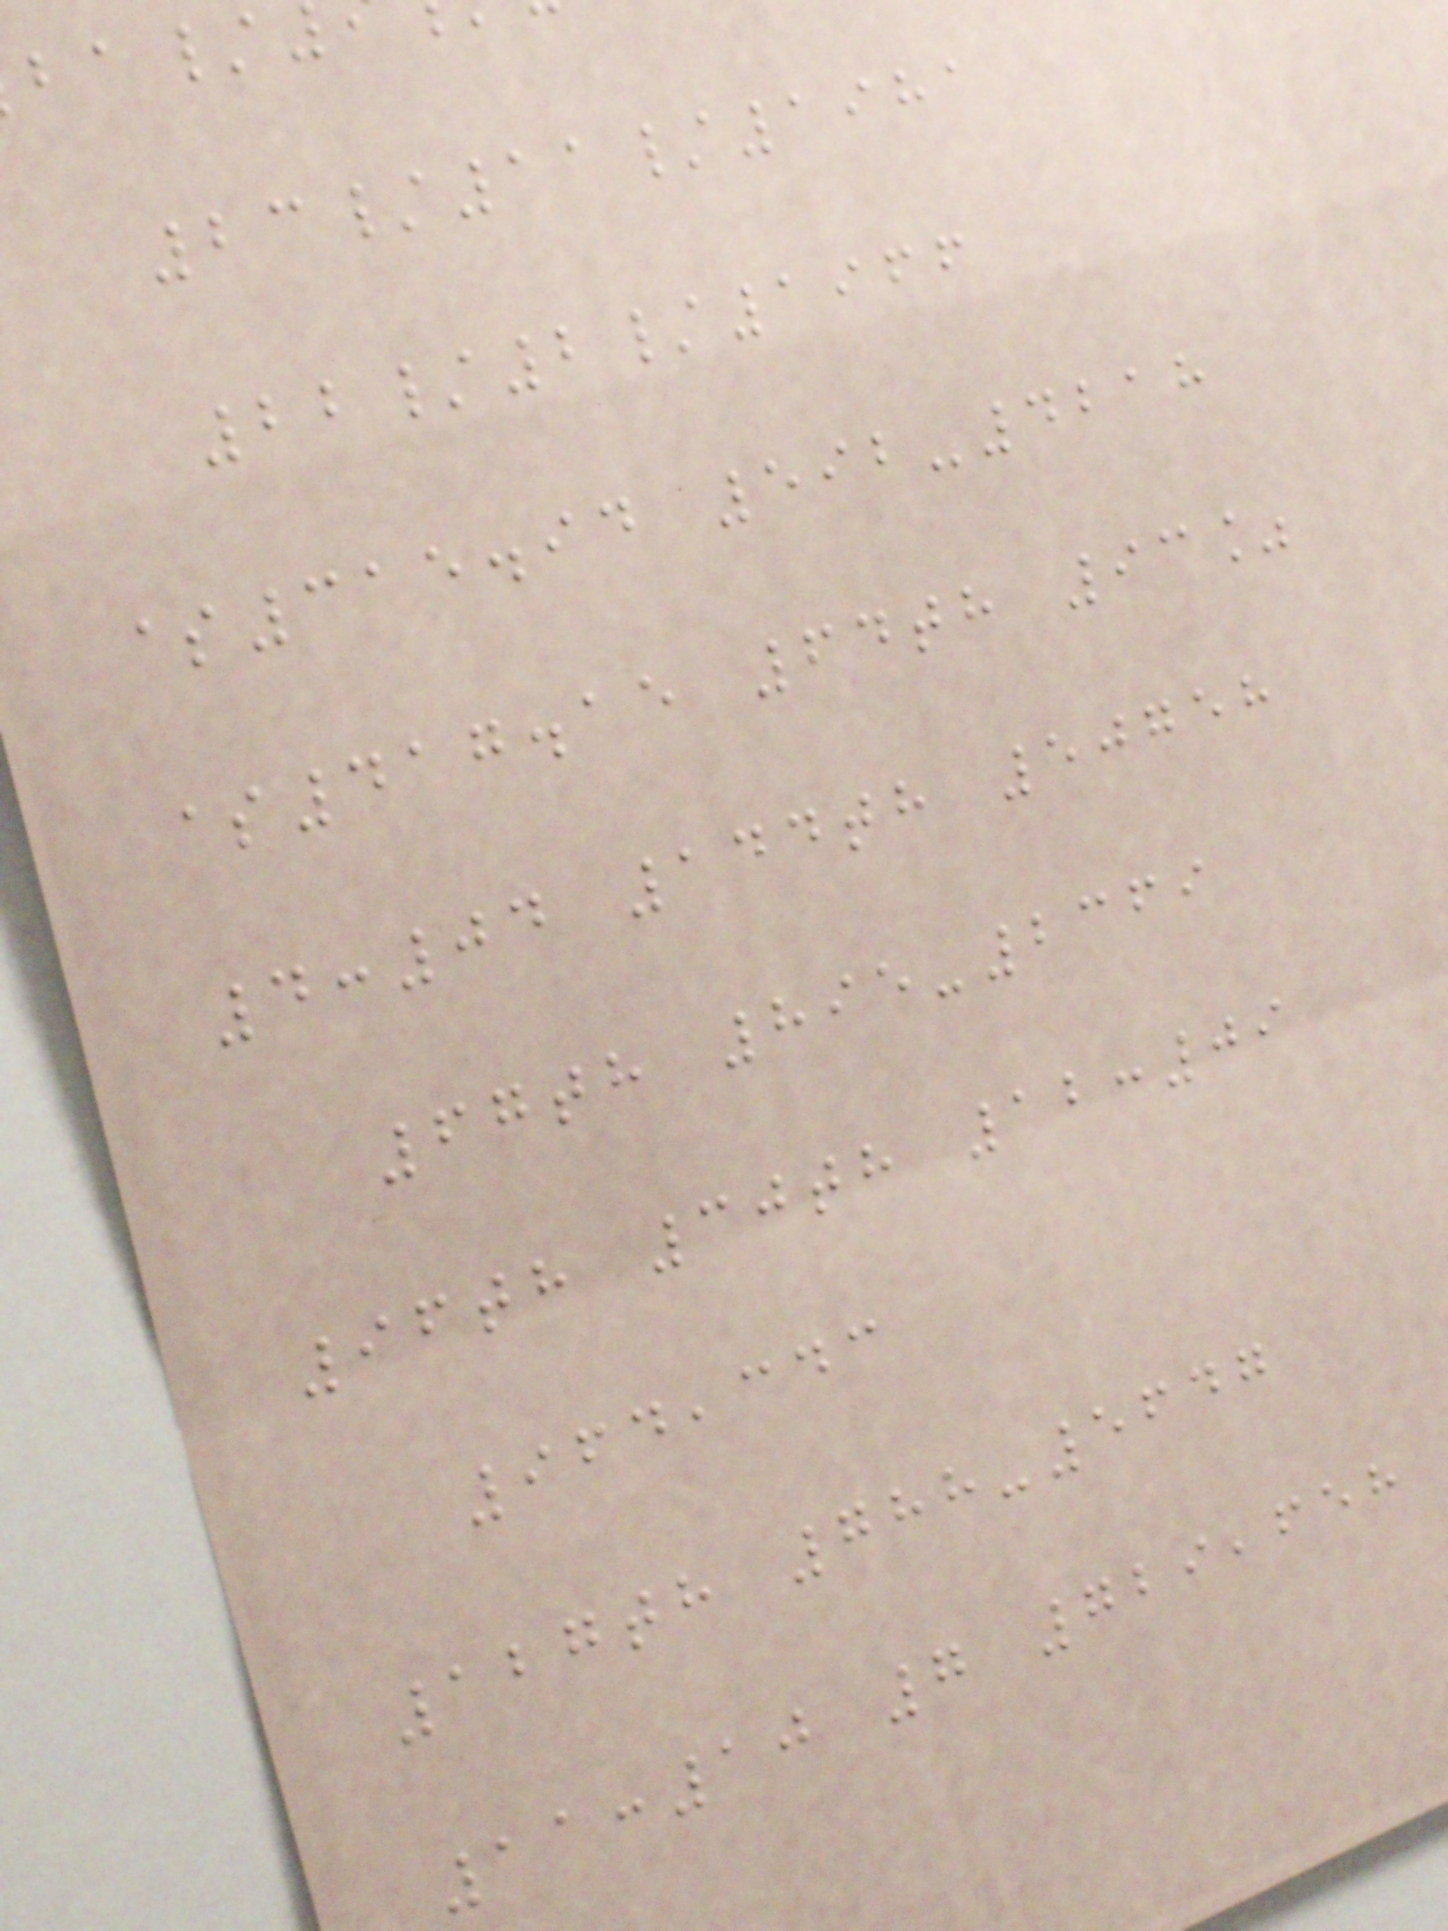23/11/1981
22/2/1966
$315.94 592-4218
$417.15 64th 93%
4:04 144th 50758
67th 895-2369
96th 30th 12:09
964,343
127th 788-5647
11:10 7 729,658
